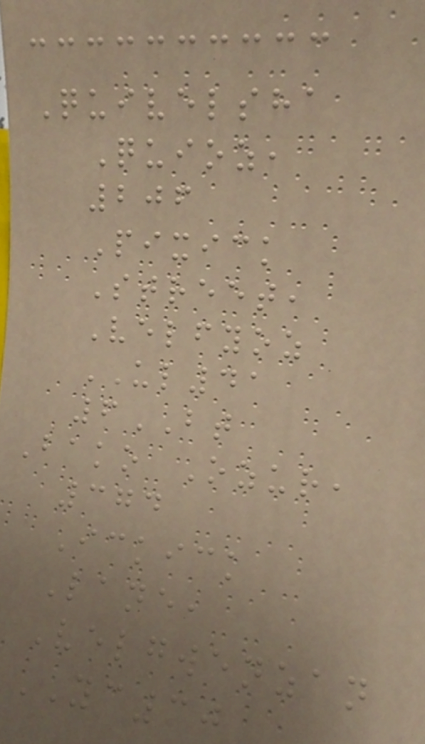Quivelsha
Quioz,
206
Pixick
Street,
Velfyoz
UL41
6BT
Bako Ozur,
374
Ickick
Lane,
Velgwenzan
YC30
